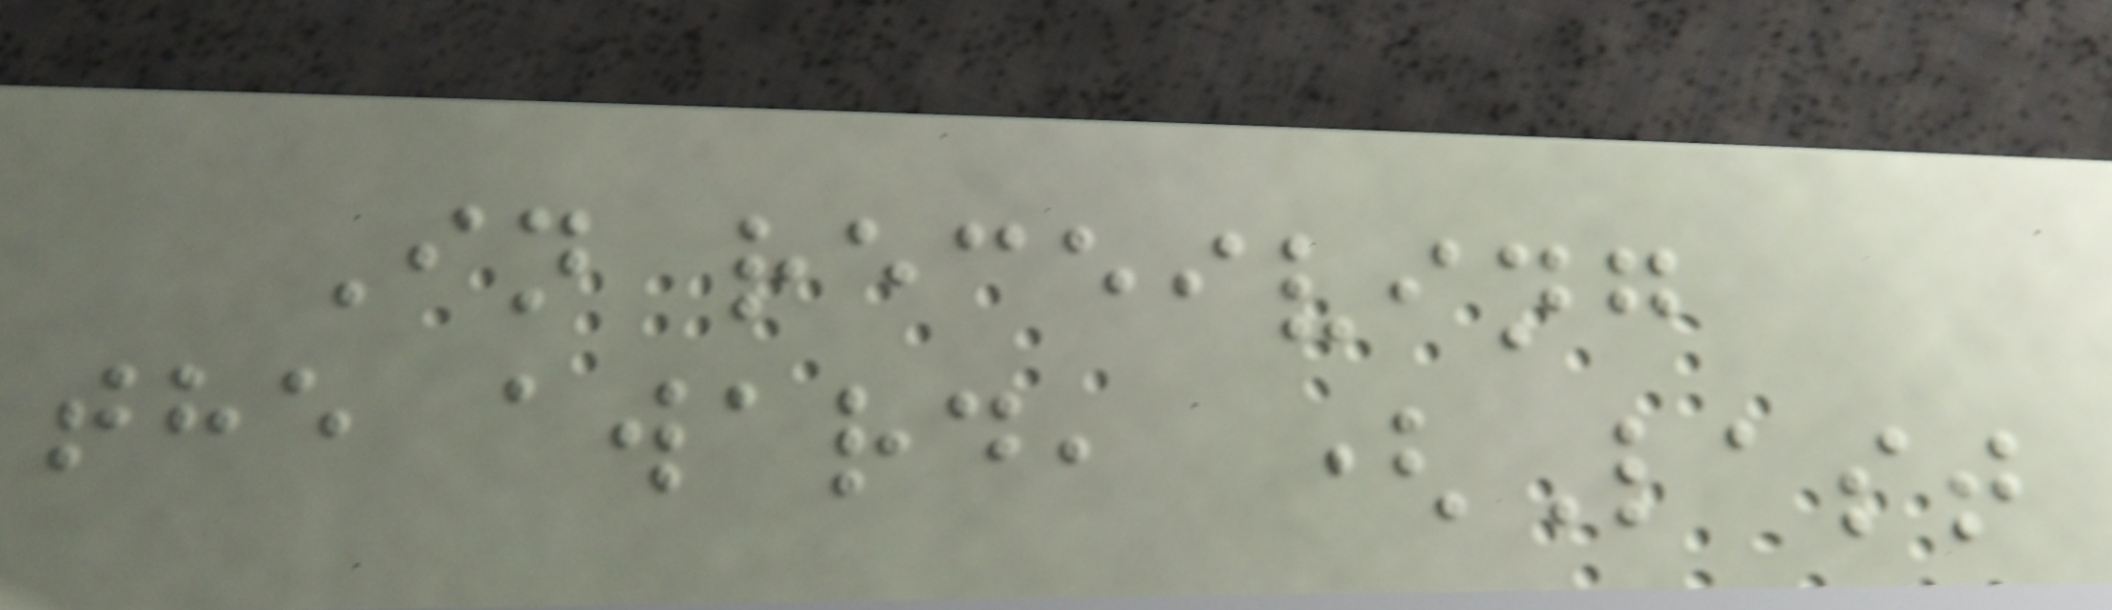In receiving
the award, (Last
